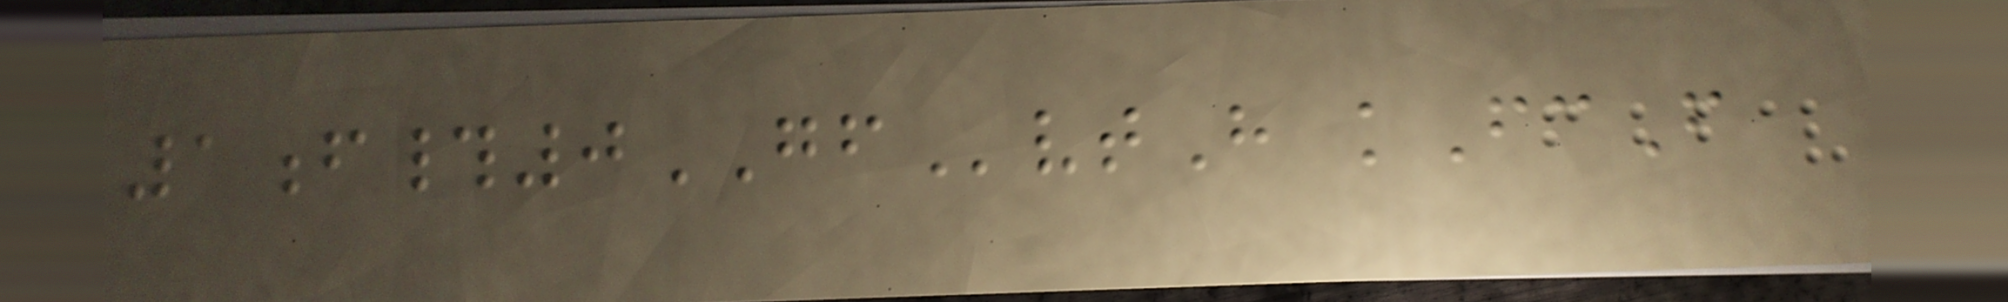1f#0GFvtH kFcF
